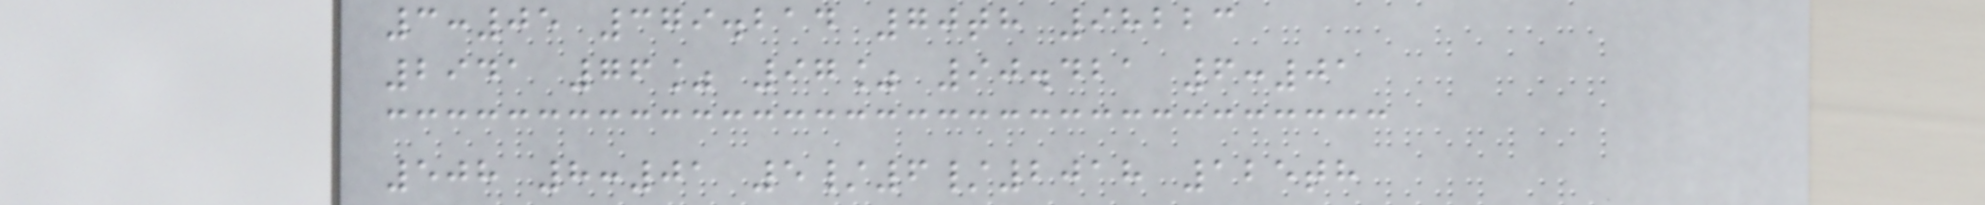3:05 379.214 70th 98223
2941 76% 97% 90.421 6:01
508 8:01 5/6/2018 125th
